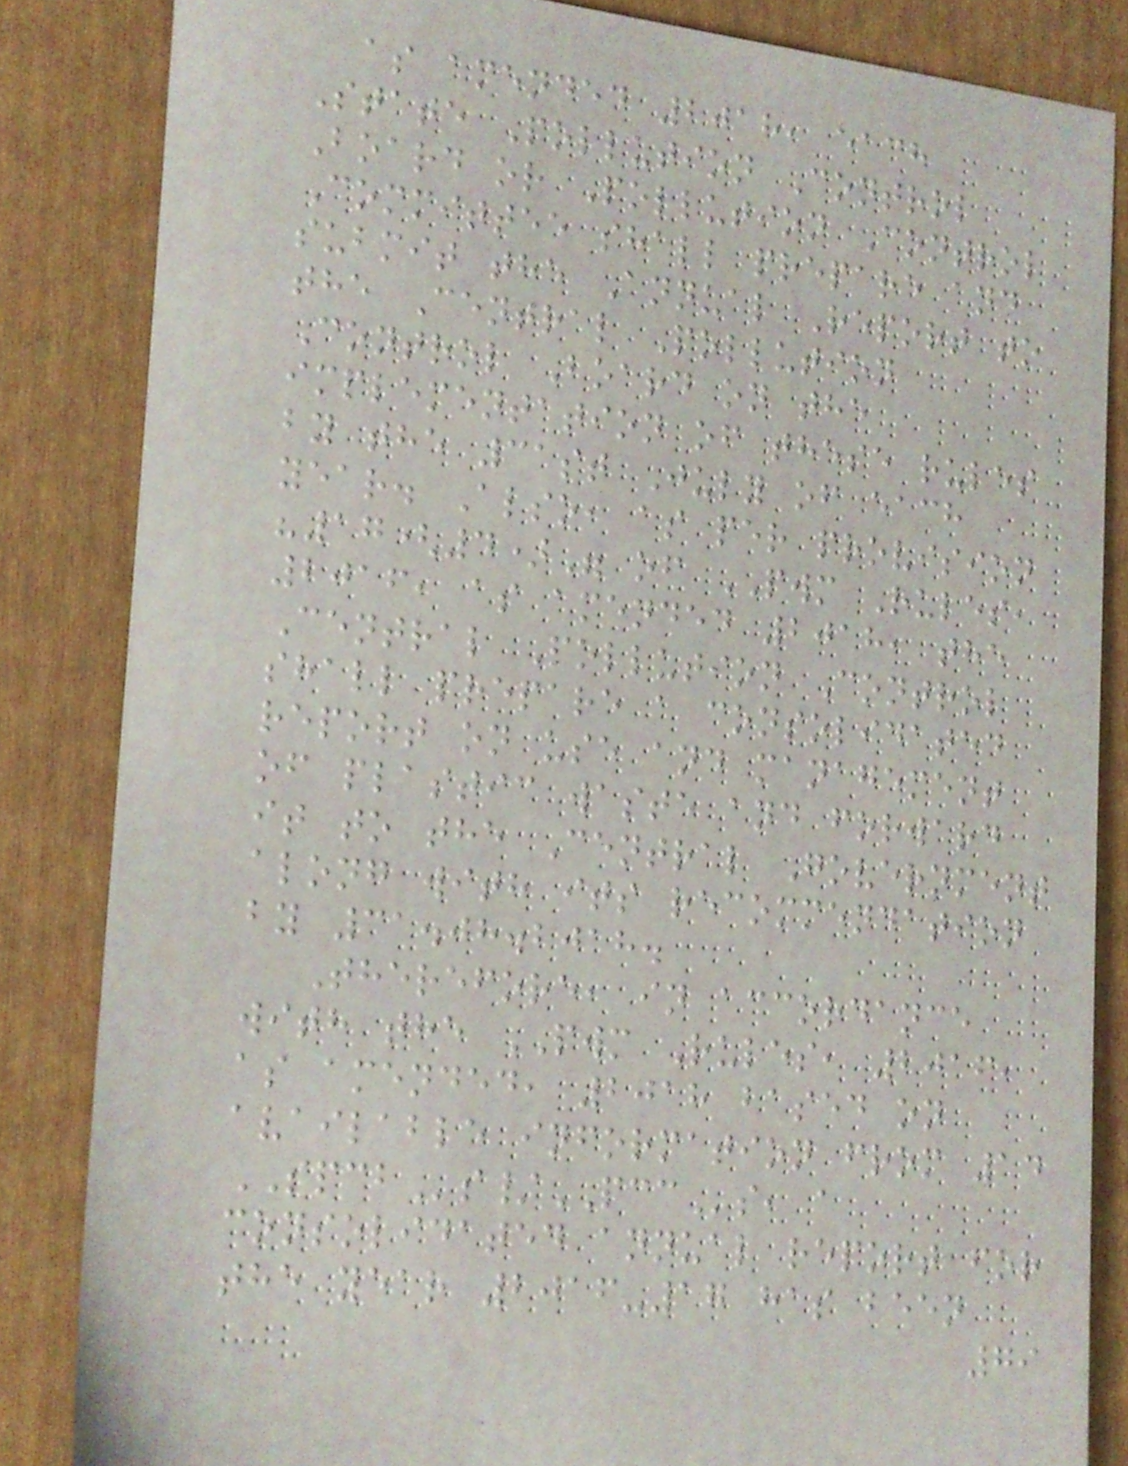as amended 2018, each
State Pollution Control
Board or Pollution Control
Committee shall prepare and
submit the Annual Report to
the Central Pollution
Control Board on the
implementation of these rules
by the 31st July of each
year. Also, as per provision
"17(4)" of PWM Rules,
2016, as amended 2018, the
Central Pollution Control
shall prepare a consolidated
report on use and management
of plastic waste and forward
it to the Central Government
along with its recommendation
by 31.08.2018.
Therefore, in accordance
with the PWM Rules, 2016,
as amended, 2018 based on
available information from 14
SPCBs/PCCs, a
consolidated annual report for
the year 2016-17 has been
79
